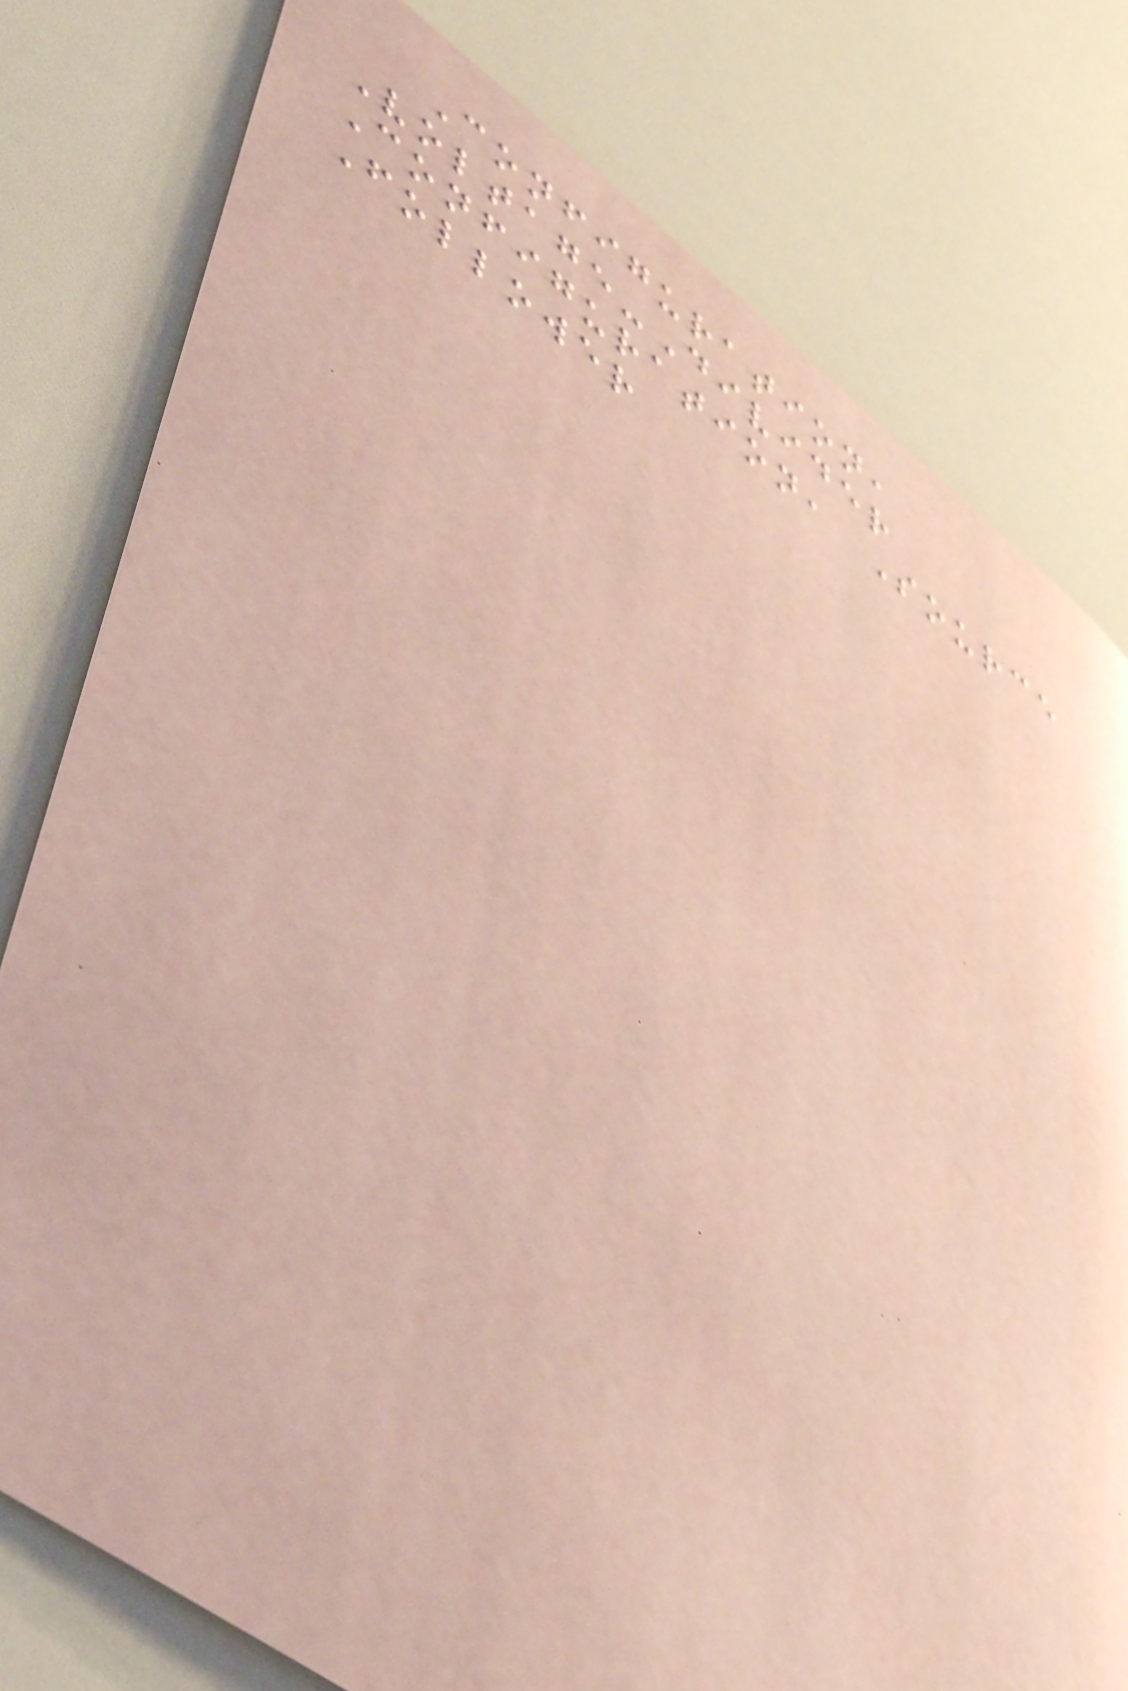Configuration,
Voltage-Divider
Configuration, Source
Follower
